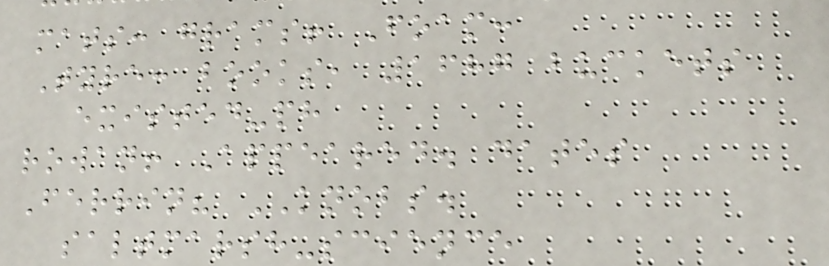mats: grams! Foam:
Tyre: books, 1687 buckets
existed-ph
rowan! Appeared. dates
Ferrin? KNOBS.
saltmarsh-science
